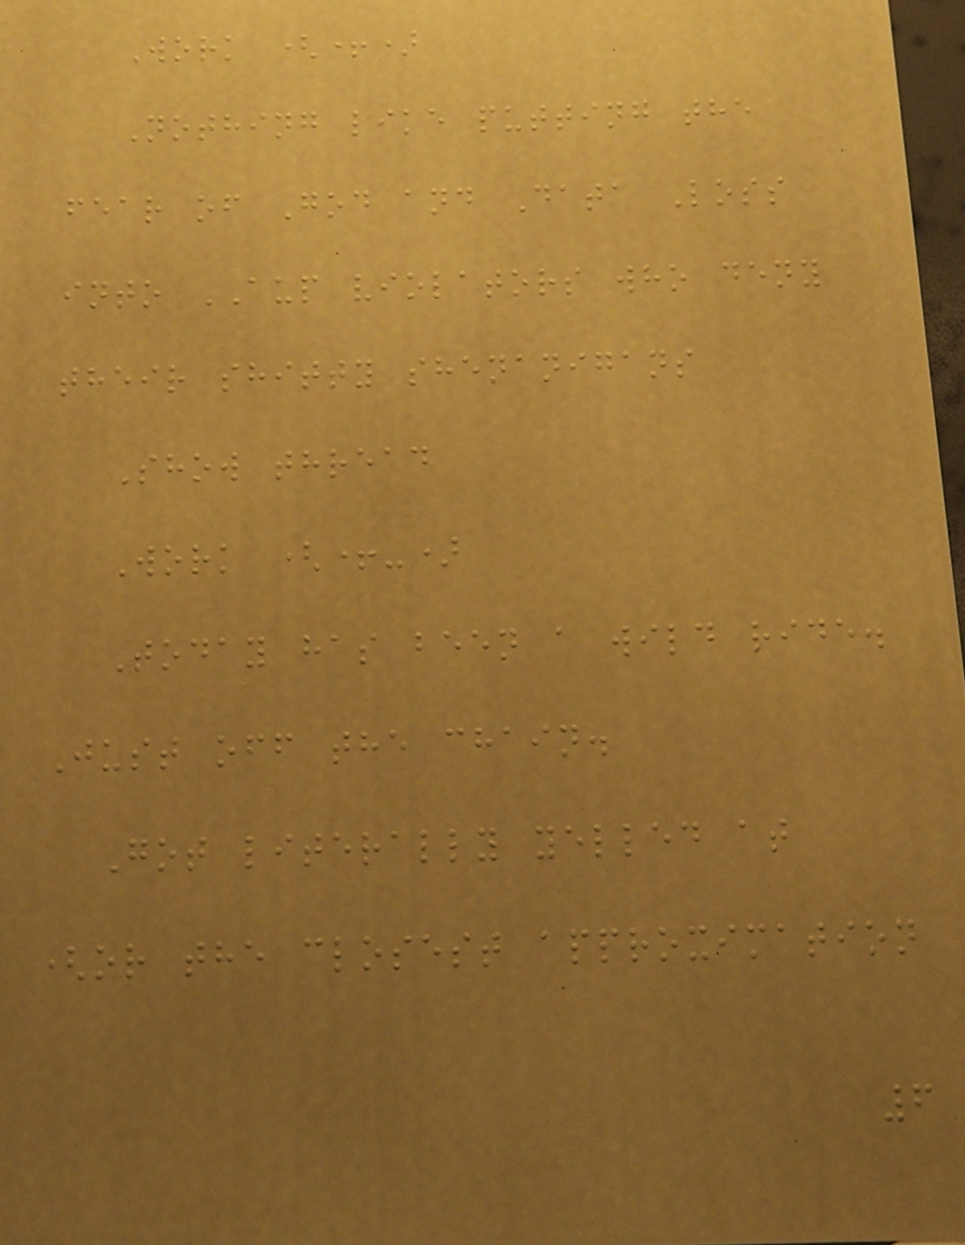Work (+)
Nothing like putting the
fear of God and Data Loss
into AUP violators who deny
their shitty shenanigans
Show thread
Work (+-)
Today has been a wild ride.
Just off the chain.
Got literally yelled at
(or the closest approximation
6
